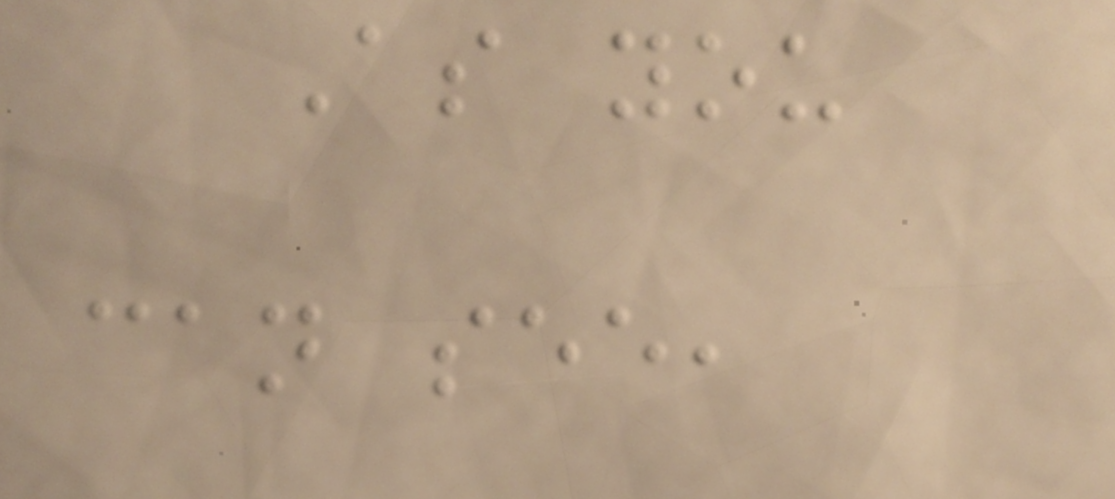As you
can see,
